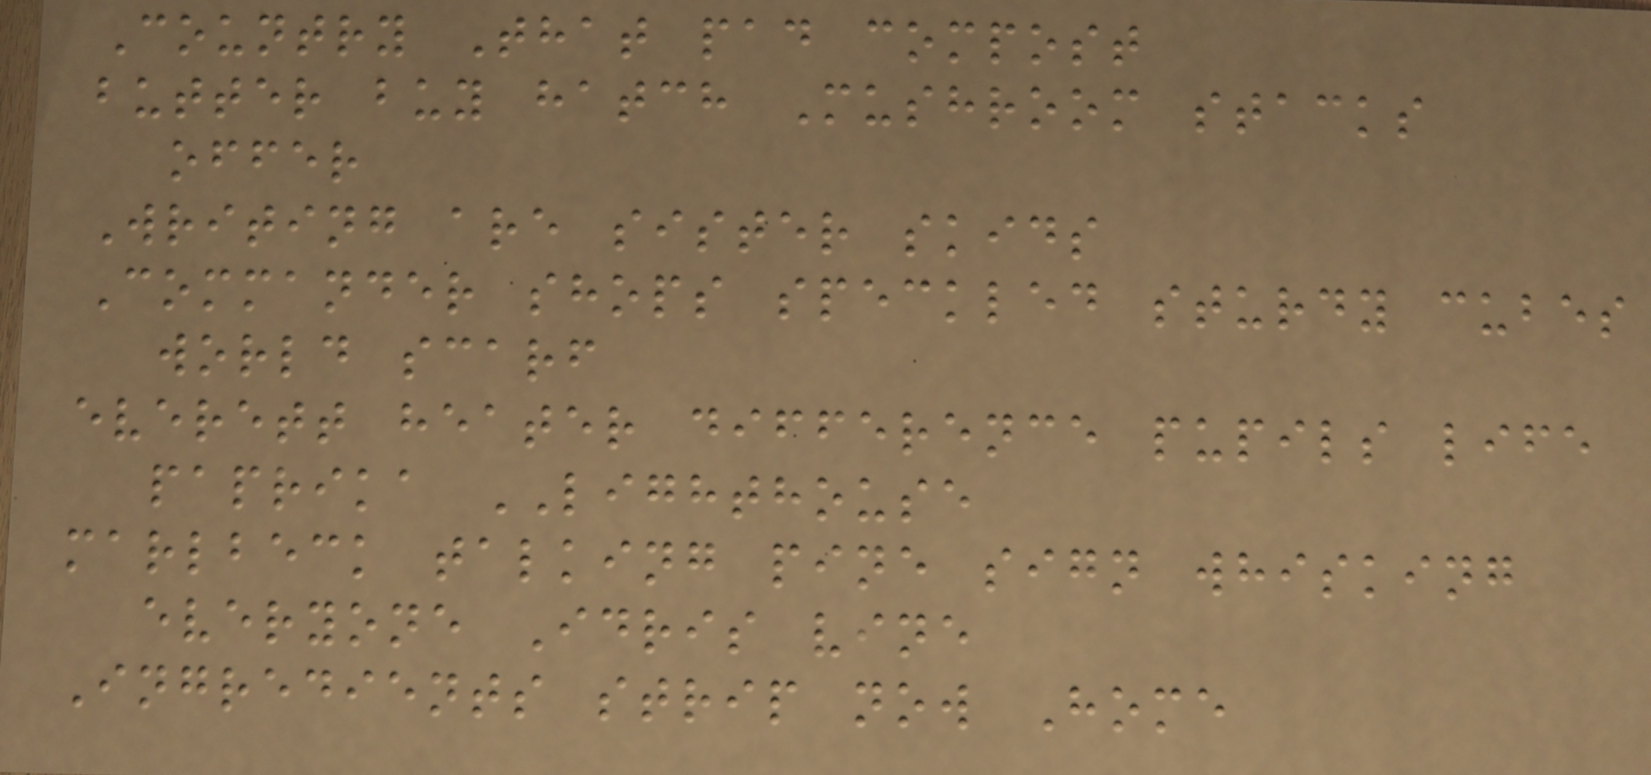Country That pad compost
butter buy hatch Mushroom stacks
offer
Writing are sister skids
Commander shops speckled sturdy cubes
world scarf
everett heater difference pupils life
paprika LIGHTHOUSE
marlbeck talking pine sign whisking
everyone Idris vine
Ingredients strip now Home
